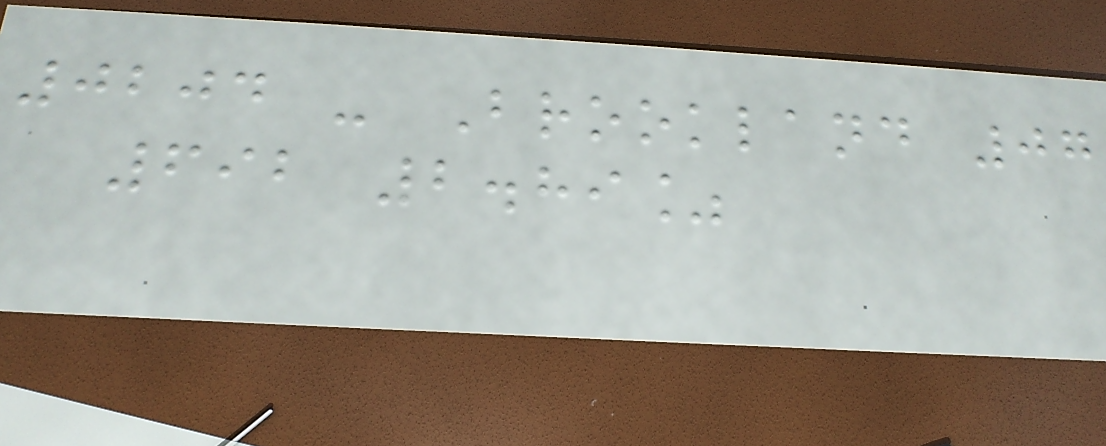0204 - Brookland 07
692 2.89%
